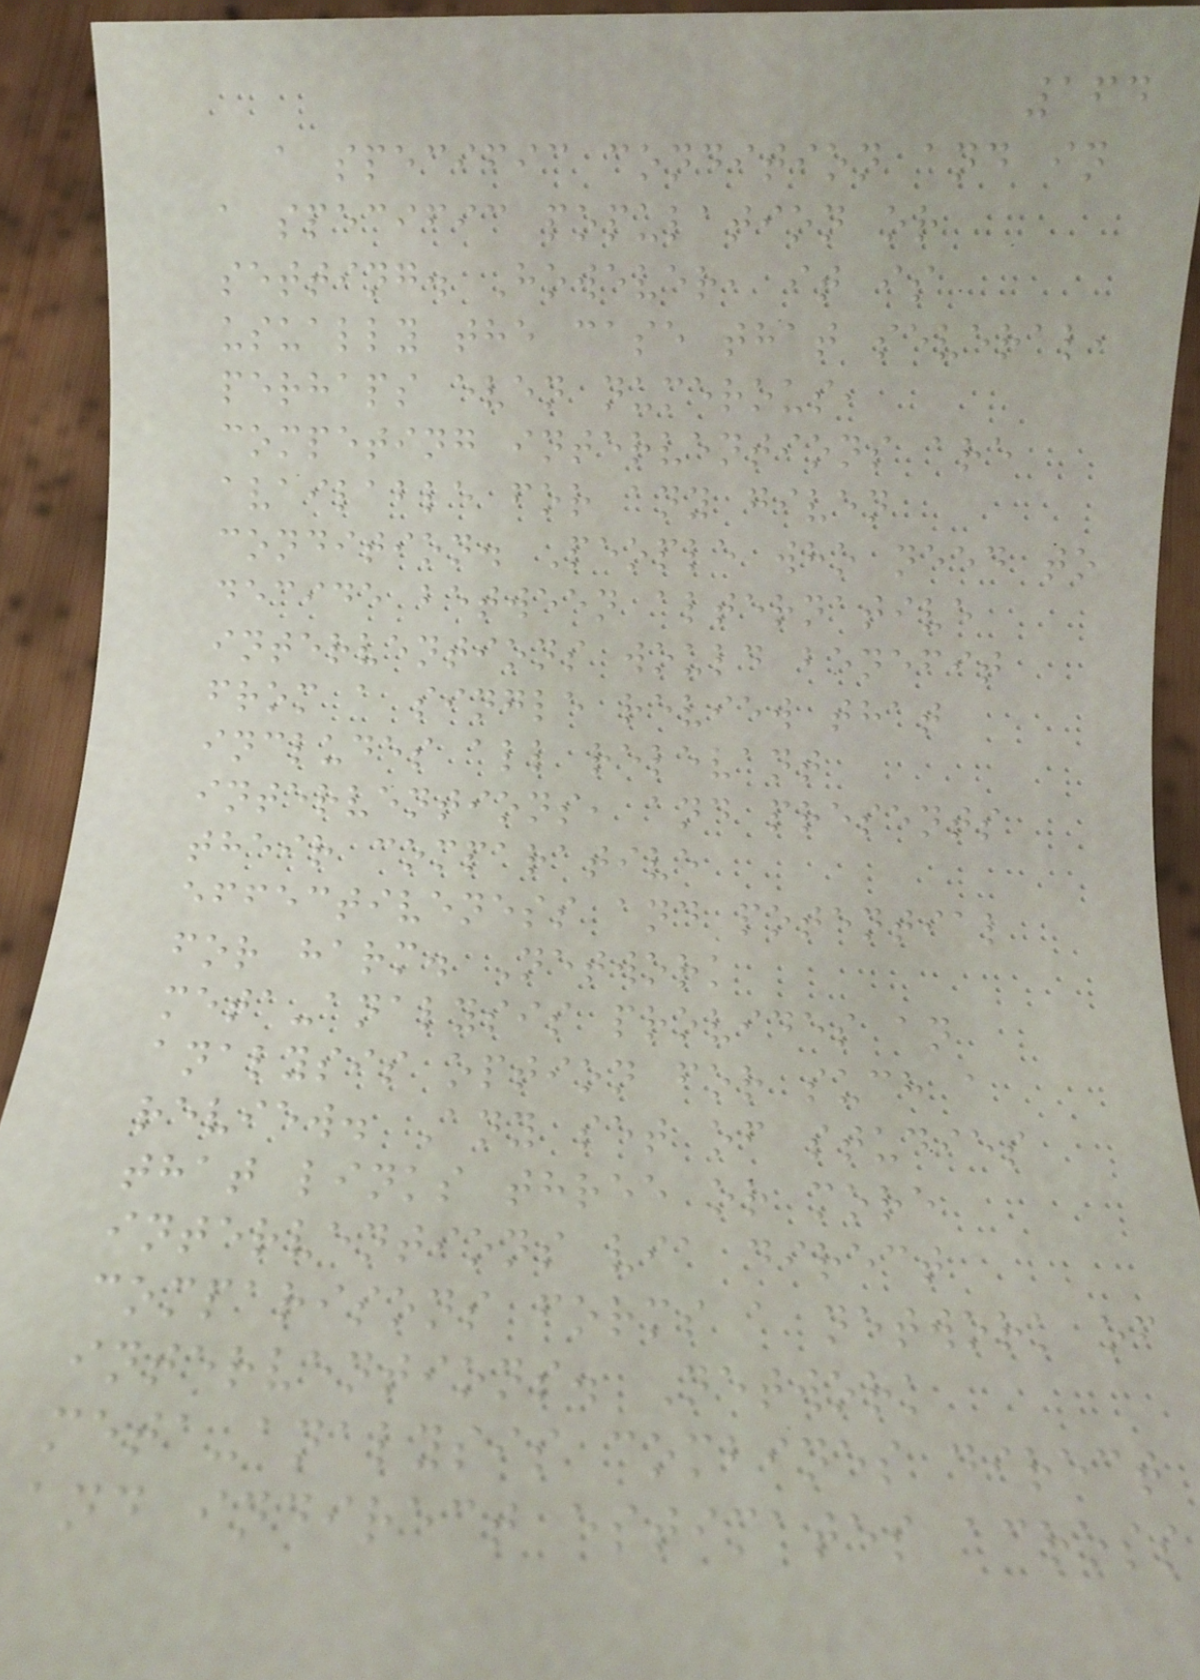164
a specific condition and in
a specific population or
setting. However, it is
usually the case that several,
perhaps even numerous,
competing interventions are
available for any given
condition. People who need to
decide between alternative
interventions would benefit
from a single review that
includes all relevant
interventions, and presents
their comparative
effectiveness and potential
for harm. Network
meta-analysis provides an
analysis option for such a
review. Any set of studies
that links three or more
interventions via direct
comparisons forms a network of
interventions. Network
meta-analysis combines direct
and indirect estimates across
